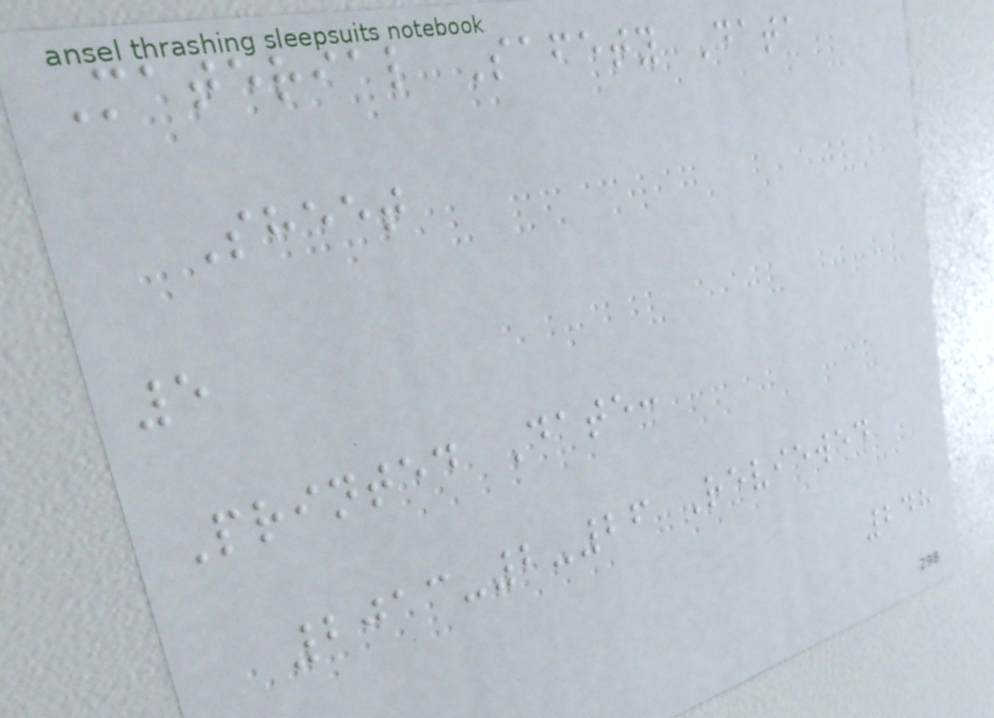Material Safety Data
Sheet
5
Printed Date:
2013-2-26 Reviewed
248
